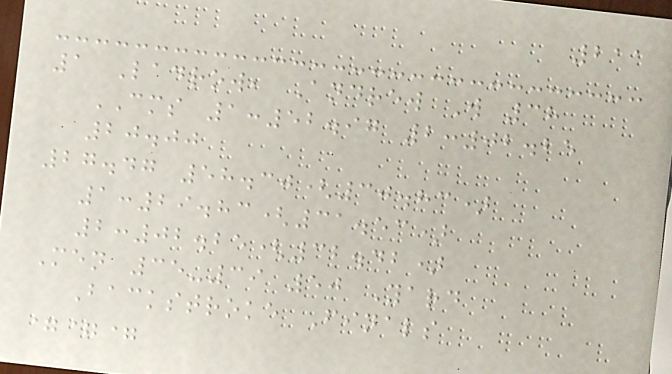211
1 Ladrow, Andrew W 38
CMS 1:52.97 2:02.25
20.00
27.47 58.30(30.83)
1:29.83(31.53)
2:02.25(32.42)
Men 35-39 50 Yard
Backstroke Finals
===
